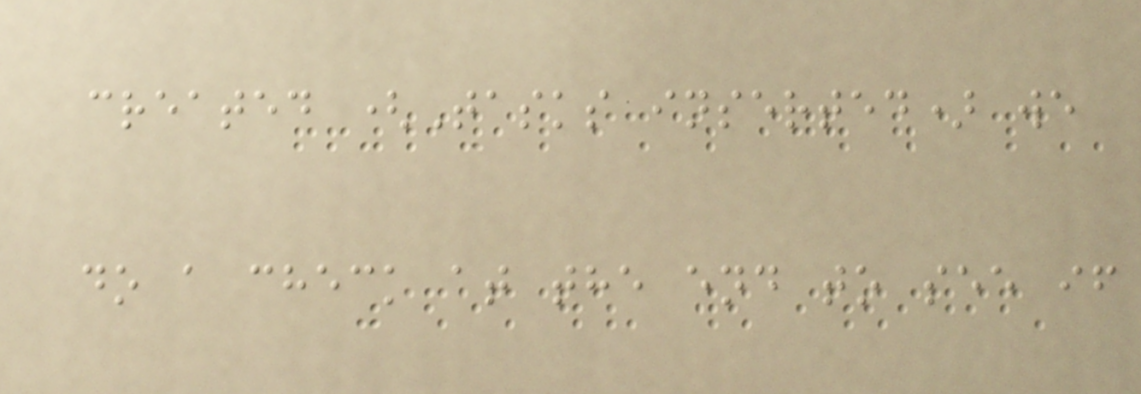created (Tasks inserted) we
do a check at the end to see if
